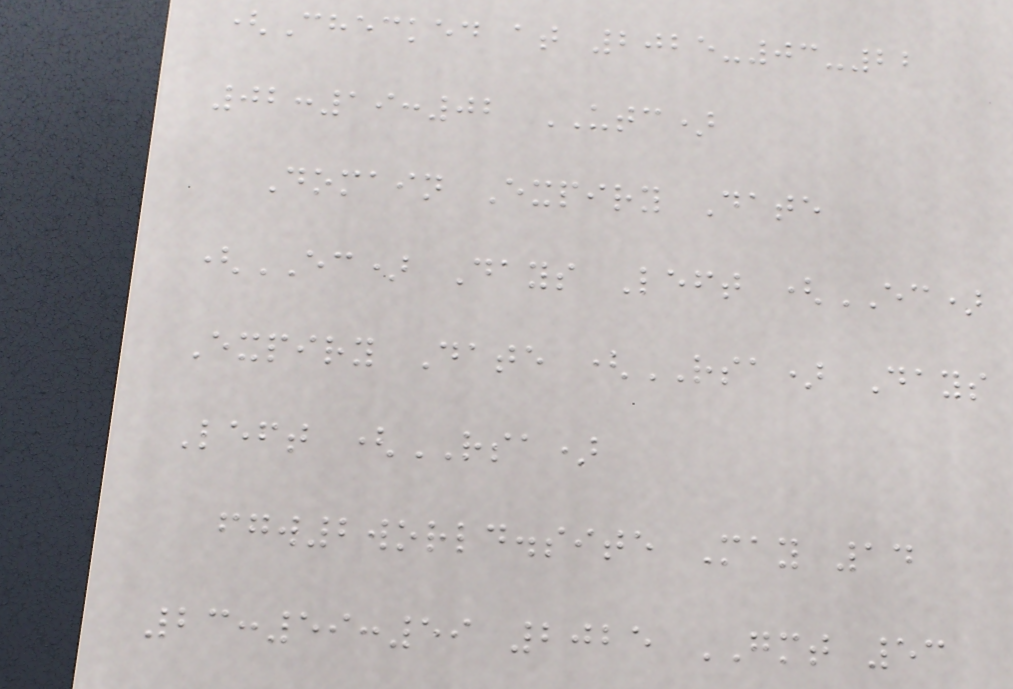(Checked at 2025-03-22
02:19:02 UTC)
Domain Expiry Date
(EC) Days Left (EC)
Expiry Date (RSA) Days
Left (RSA)
fgw2world.site May 14
23:59:59 2025 GMT 53
